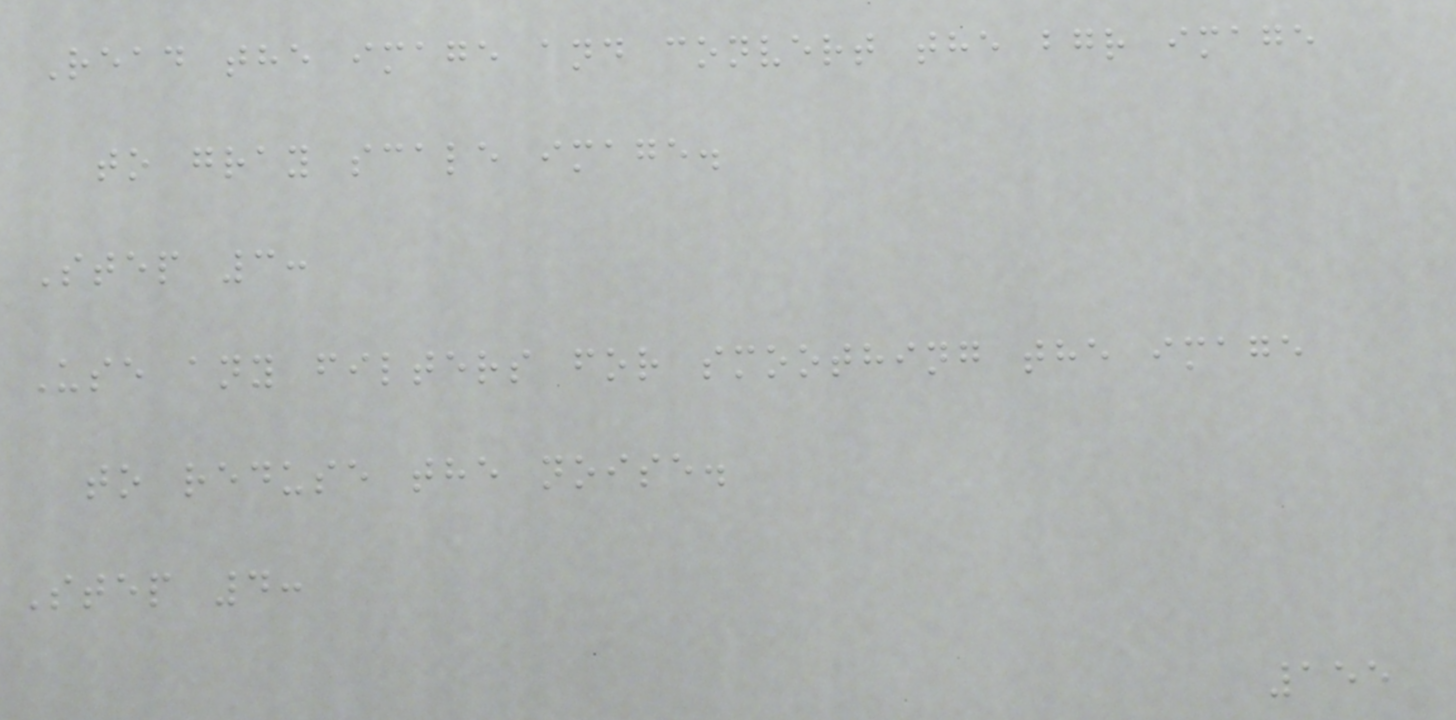Read the image and convert the bgr image
to gray scale image.
Step 3:
Use any filters for smoothing the image
to reduse the noise.
Step 4:
155
